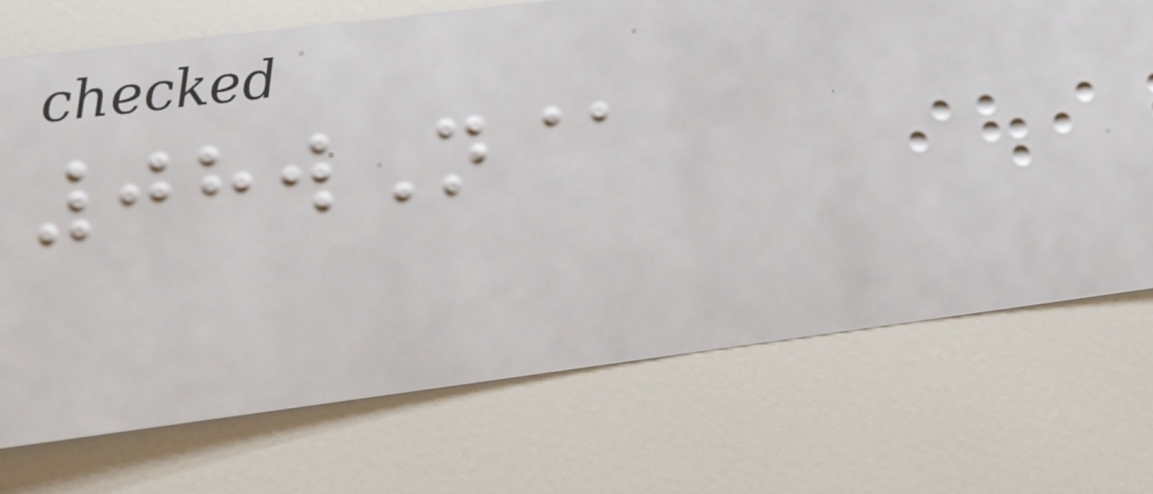08wN@
